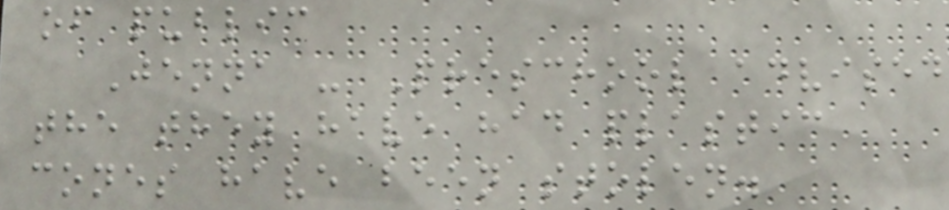of public
Jenna - Preschool advised
the they have had plastic
cones have been stolen.
